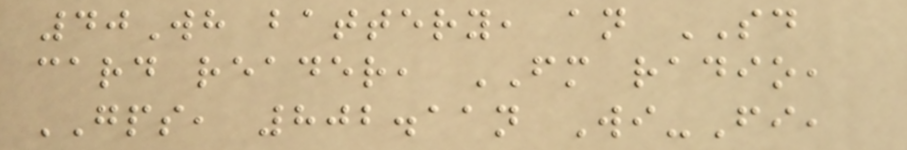40Wh battery, an SD
card reader, FM radio,
GPS, 802.11n Wi-Fi,
